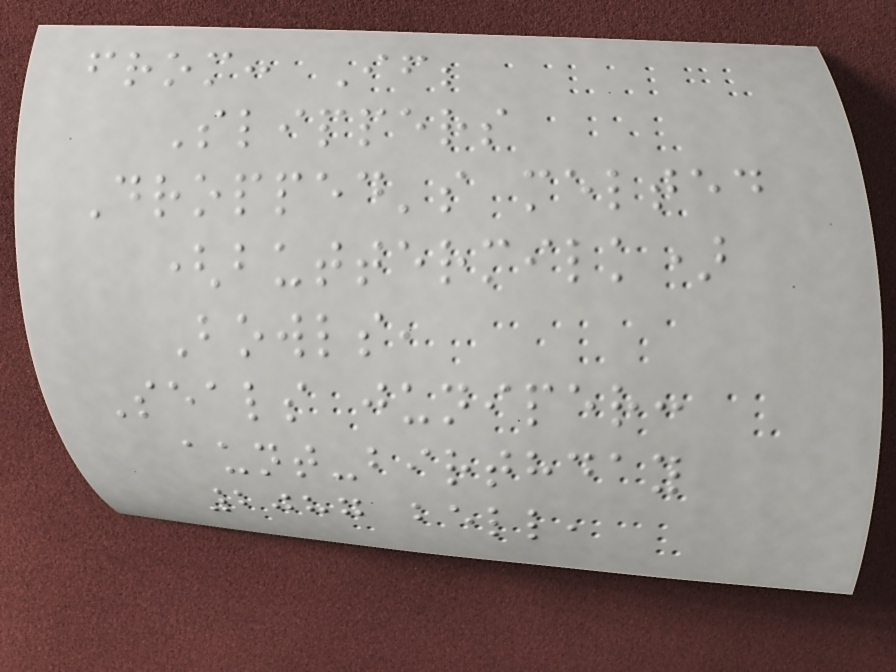from: If;
Slippers
Dropped's melted
(buttermilk)
Bowls,
Seals juniper:
aunt-birthday
2087 bell,
